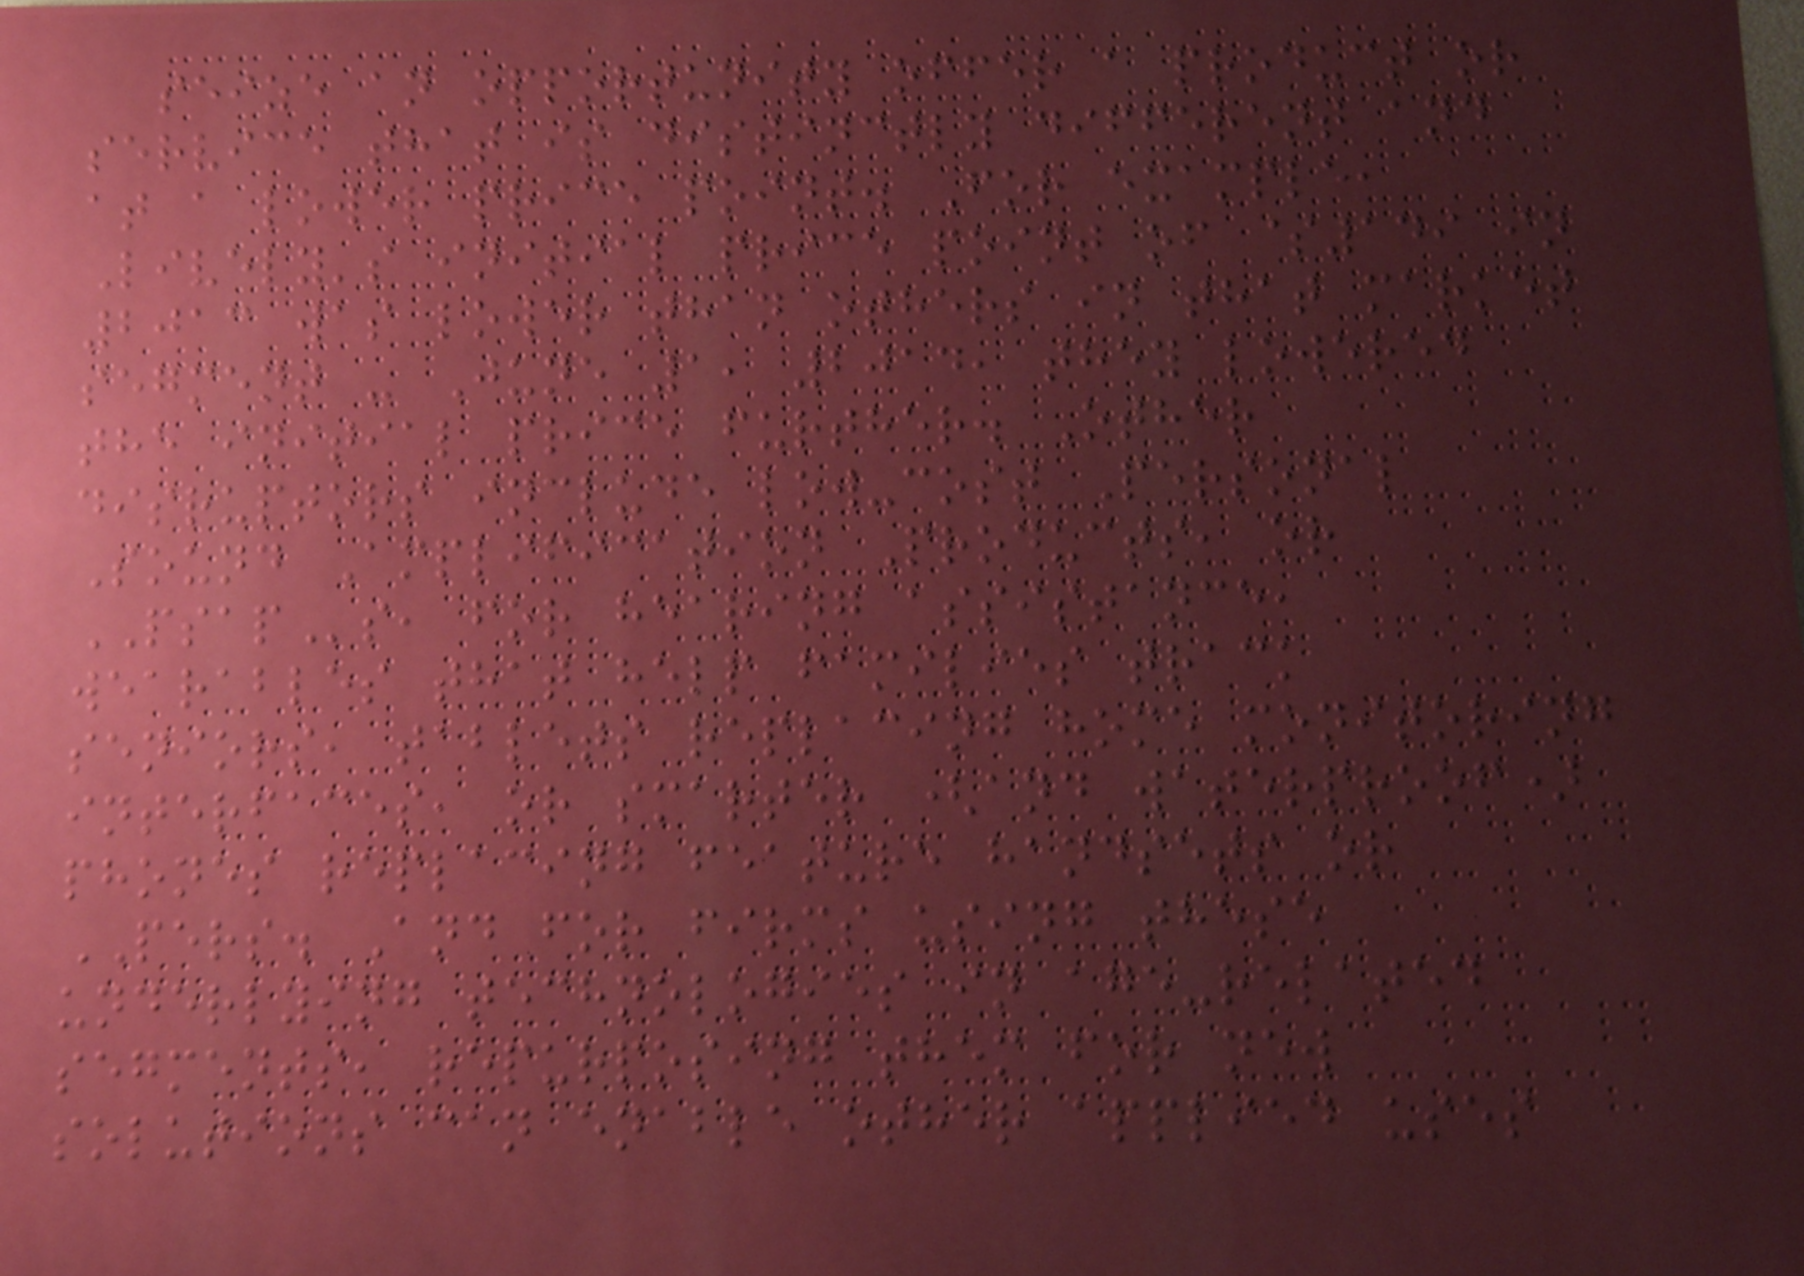seize an opportunity offer a product or
service that is distinctly different and
at a lower price point. For example,
Lively's initial price point of $149 in
2013 was lower than others in that market
segment - June 1, 2014, they lowered
the initial price further. Other
disruptors include low-cost Personal
Sound Amplification Products, or
PSAPs, for hearing assistance,
wearables that help families track
seniors, tablets replacing home monitoring
interfaces, or smarter (and waterproof)
phones replacing feature handsets or
PERS. And for firms using these
underlying technologies in age-related
segments, repurposing them for new
solutions can enable other applied uses
